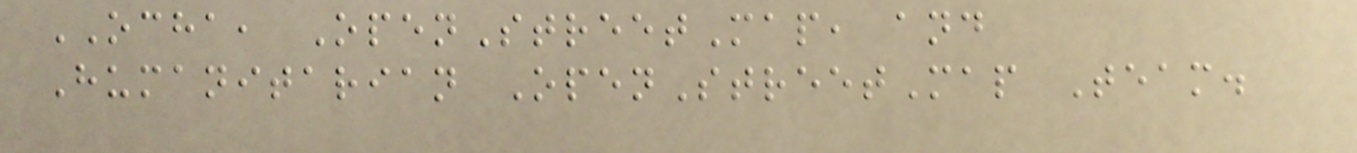OCHA, OpenStreetMap, and
Humanitarian OpenStreetMap Team.
